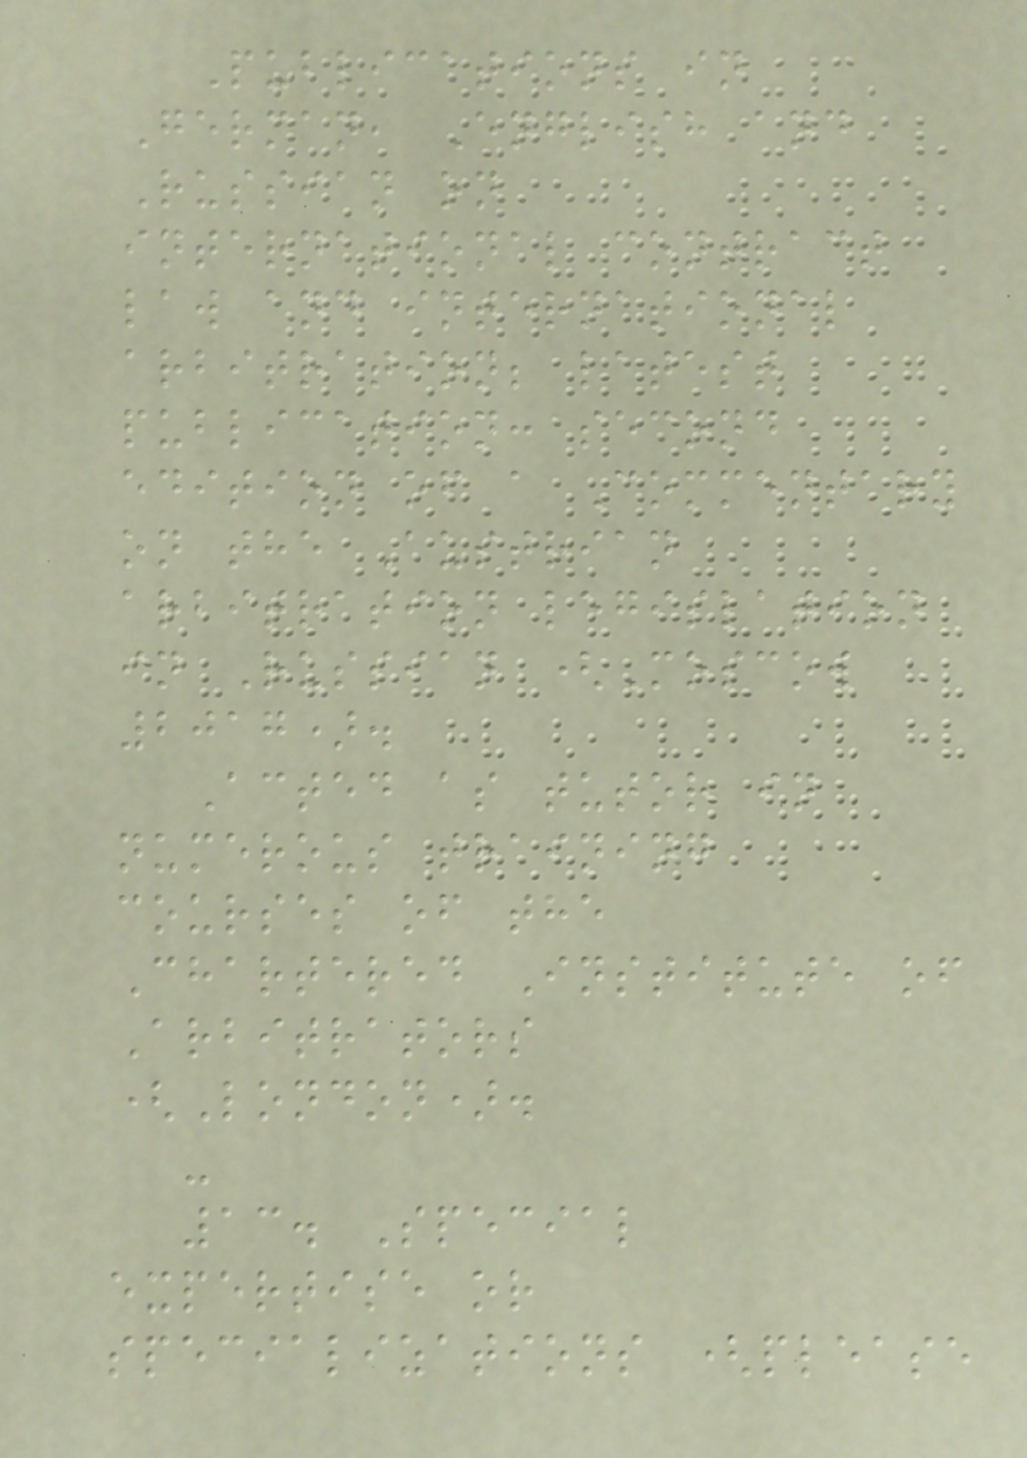Publications in
German, English and
Russian on
international contract
law and international
arbitration; latest
publication: second
edition of a Commentary
on the Austrian
arbitration legislation
in Russian (Moscow
2017).
Acted as tutor in
numerous training
courses of the
Chartered Institute of
Arbitrators
(London).
-
13. Special
expertise or
specializations (please
